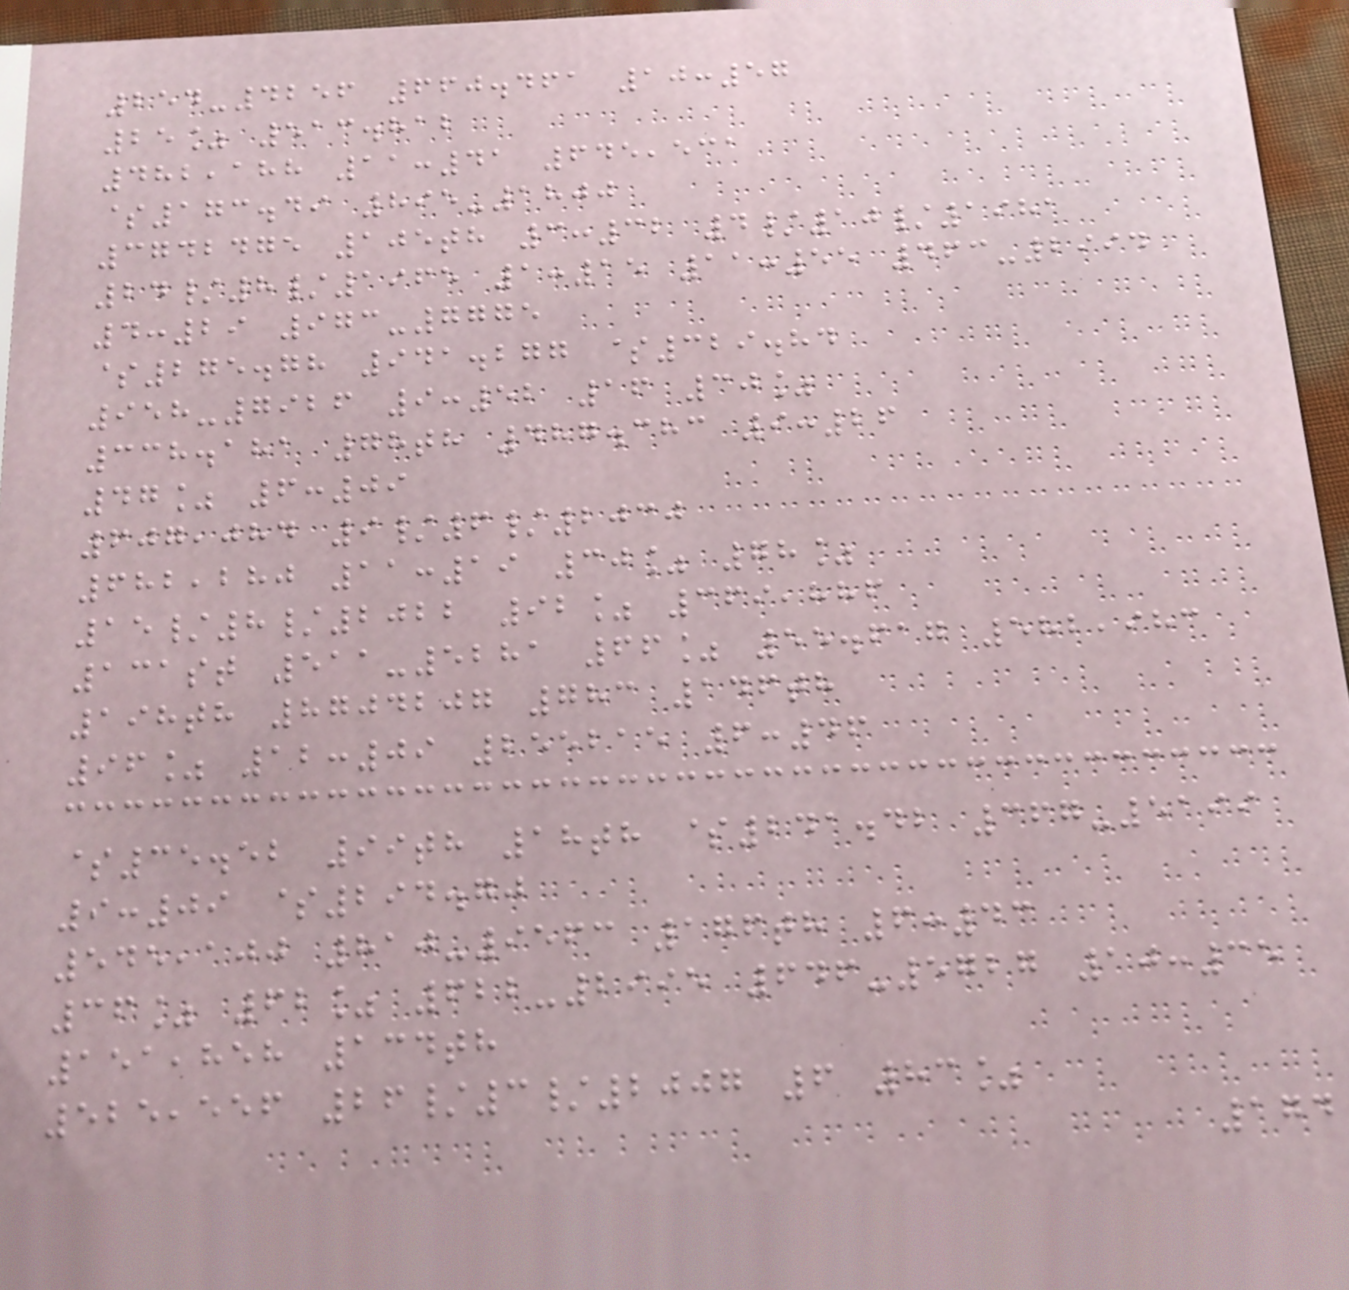254-4256 660.461 10:57
25% 513.812
482,188 11:41 645,531
$173.49 895-1800
3742475 105th 3:32 4/10/1981
24/8/1965 1:15 11:55 463-2994
4:29 973-7775
$275.78 941.277 $329.84
958-7926 9:52 16 30%
338.181 78th 487.383 9:26
47% 6:09
607,084 9/6/2030
682,280 11:19 30% 78%
15/8/2022 92% 369,886
131st 511-5281 66% 55.617 582,983
198th 8704207 783 146th
96% 12:09 255215 6:46
$35.52 99th 18th $241.42 367-5199
9:09 $294.70
545,100 810-9563 176th 6:43
36% 62% 622-2995 646-5727 10:35
151,858 134th
525,556 26/3/2007 6 83%
174
